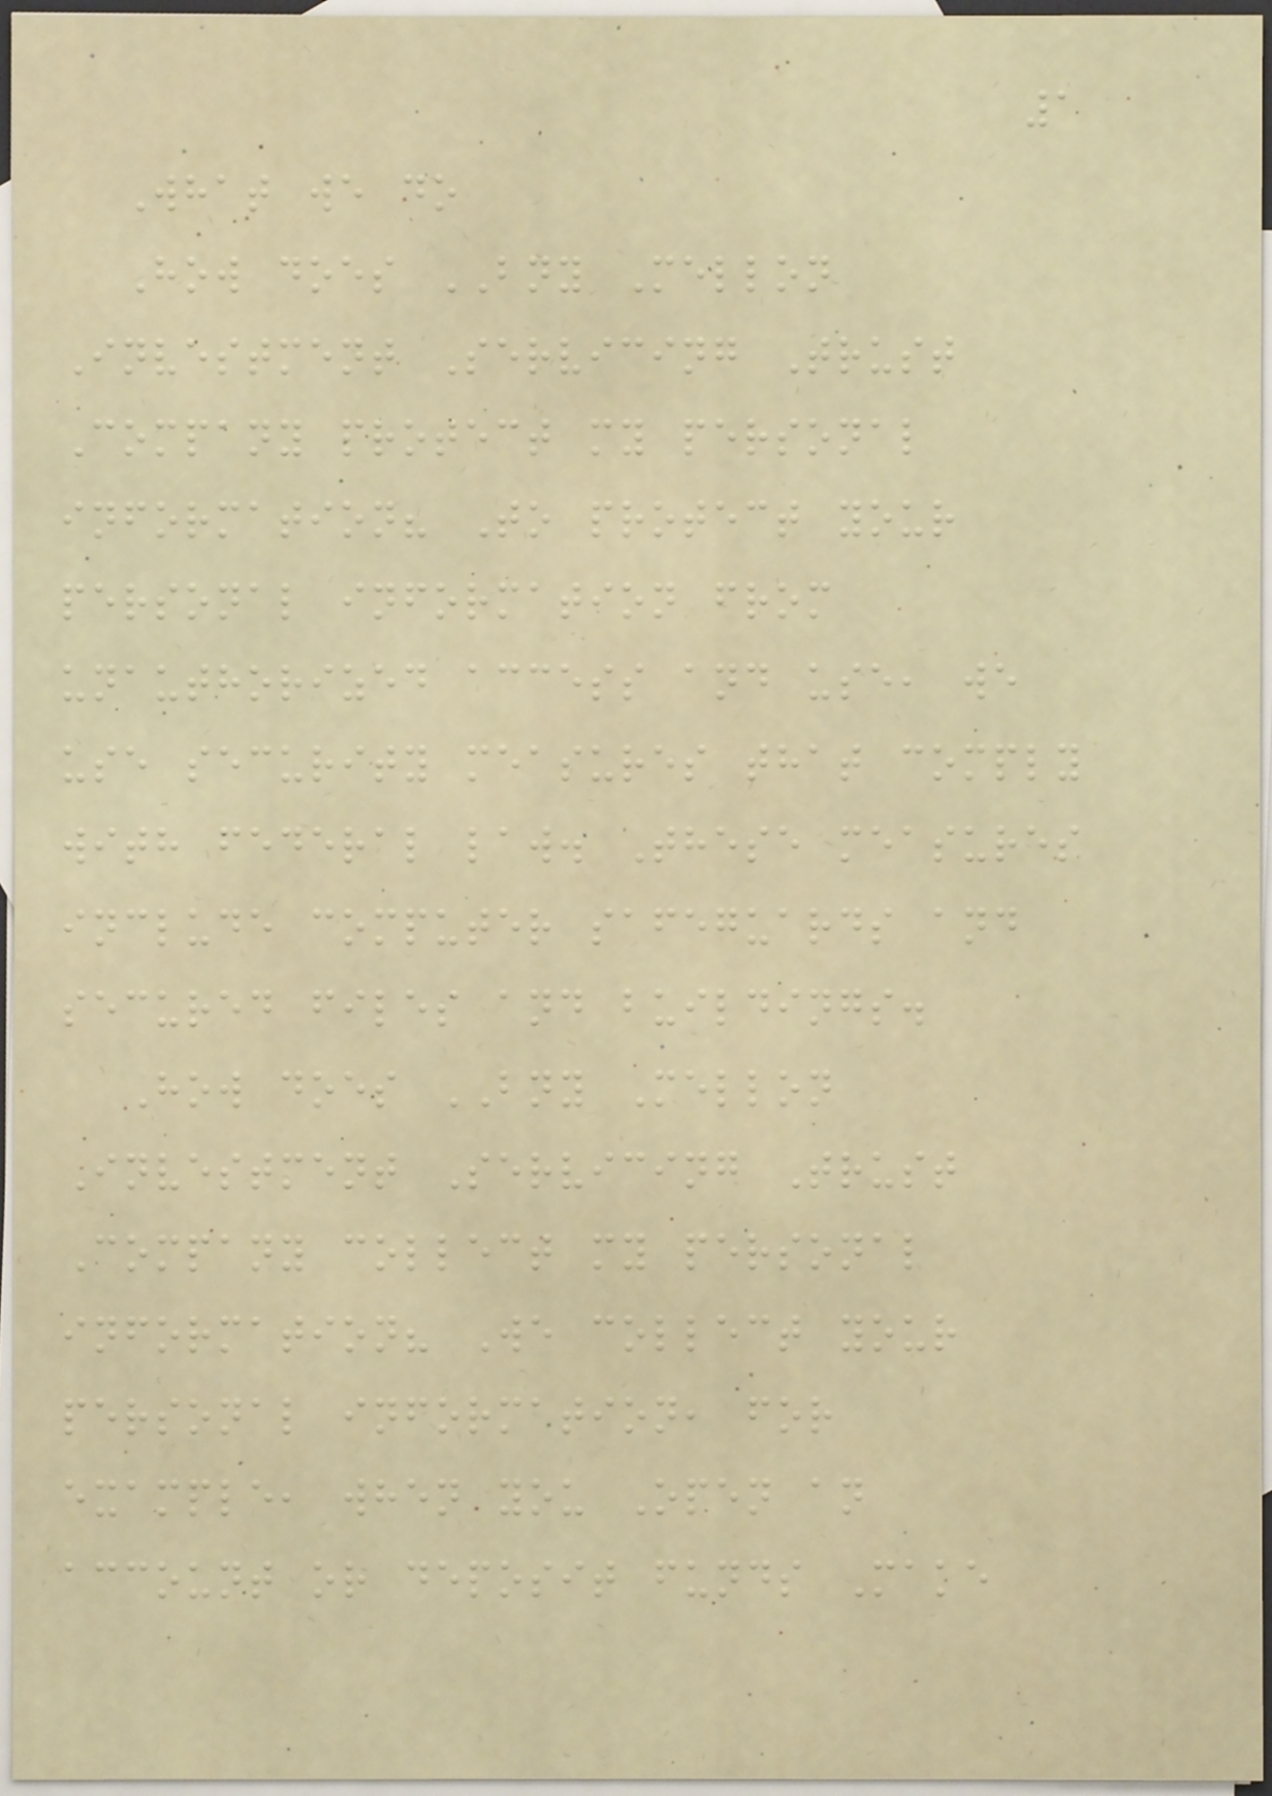1
What we do
How does BNY Mellon
Investment Servicing Trust
Company protect my personal
information? To protect your
personal information from
unauthorized access and use, we
use security measures that comply
with federal law. These measures
include computer safeguards and
secured files and buildings.
How does BNY Mellon
Investment Servicing Trust
Company collect my personal
information? We collect your
personal information, for
example, when you Open an
account or deposit funds Make
